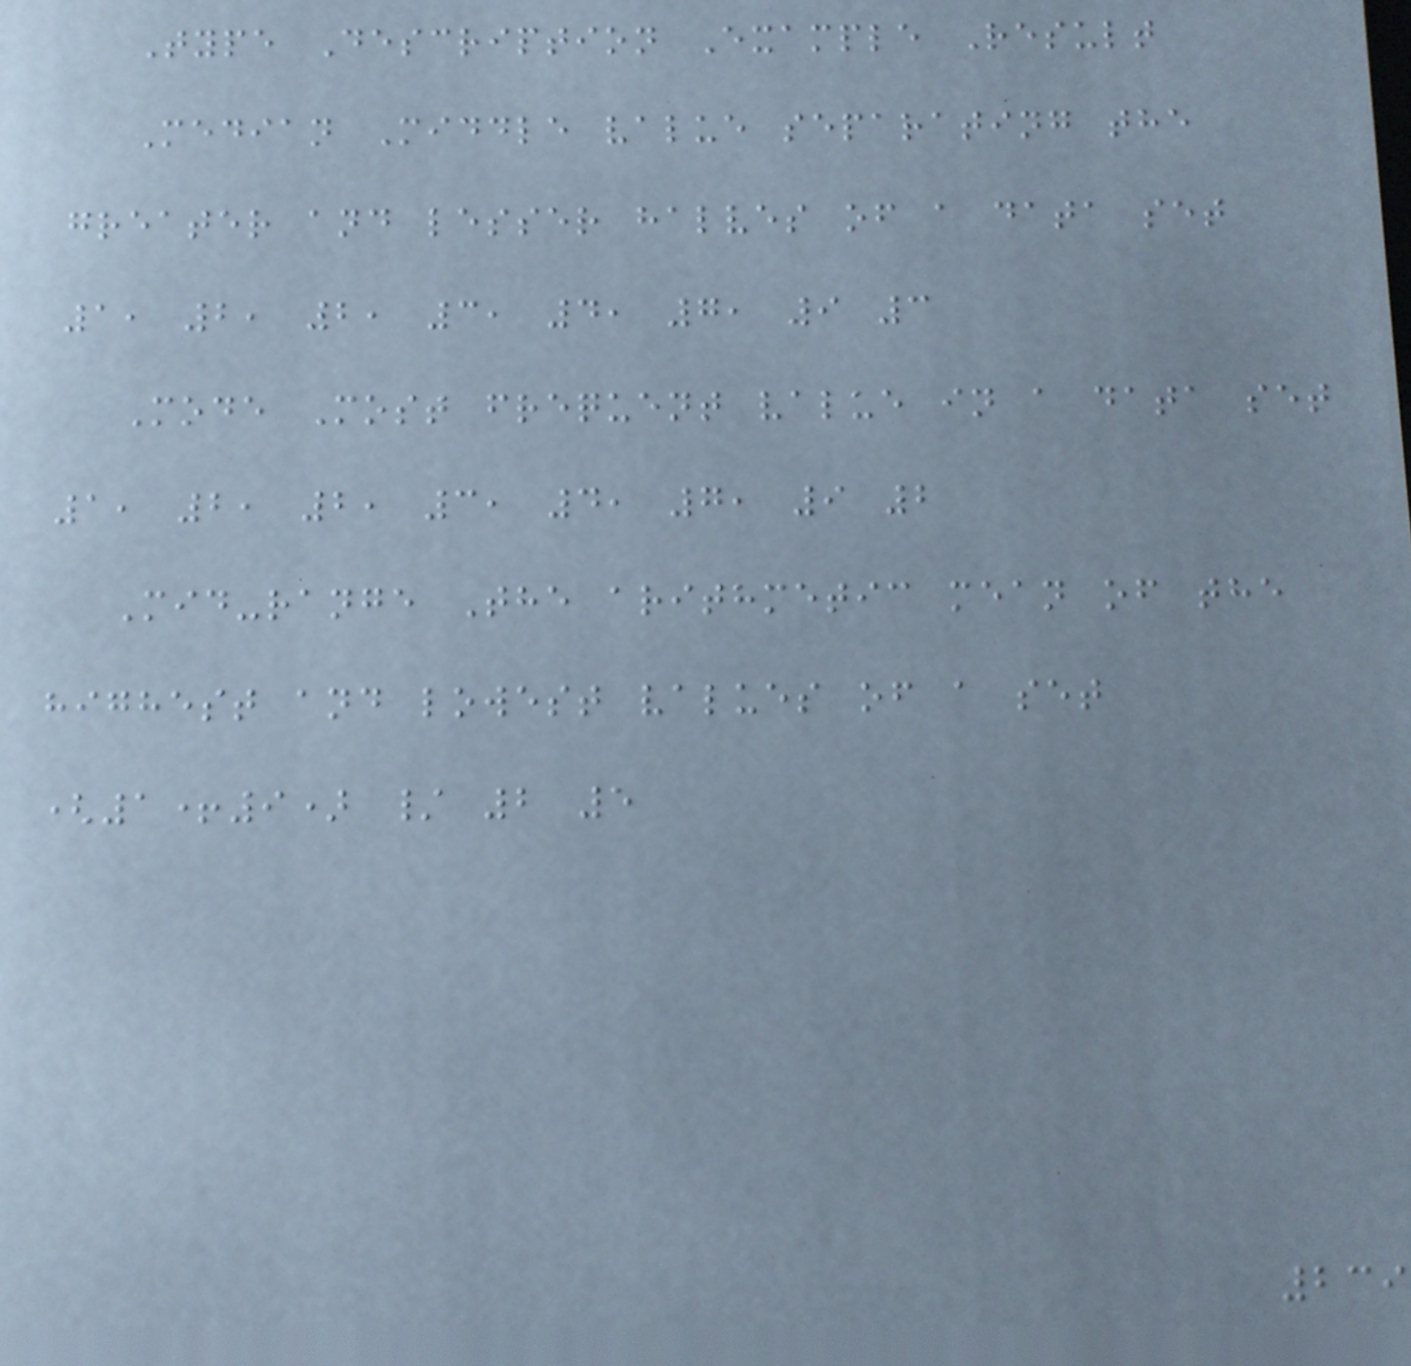Type Description Example Result
Median Middle value separating the
greater and lesser halves of a data set
1, 2, 2, 3, 4, 7, 9 3
Mode Most frequent value in a data set
1, 2, 2, 3, 4, 7, 9 2
Mid-range The arithmetic mean of the
highest and lowest values of a set
(1+9) / 2 5
239
